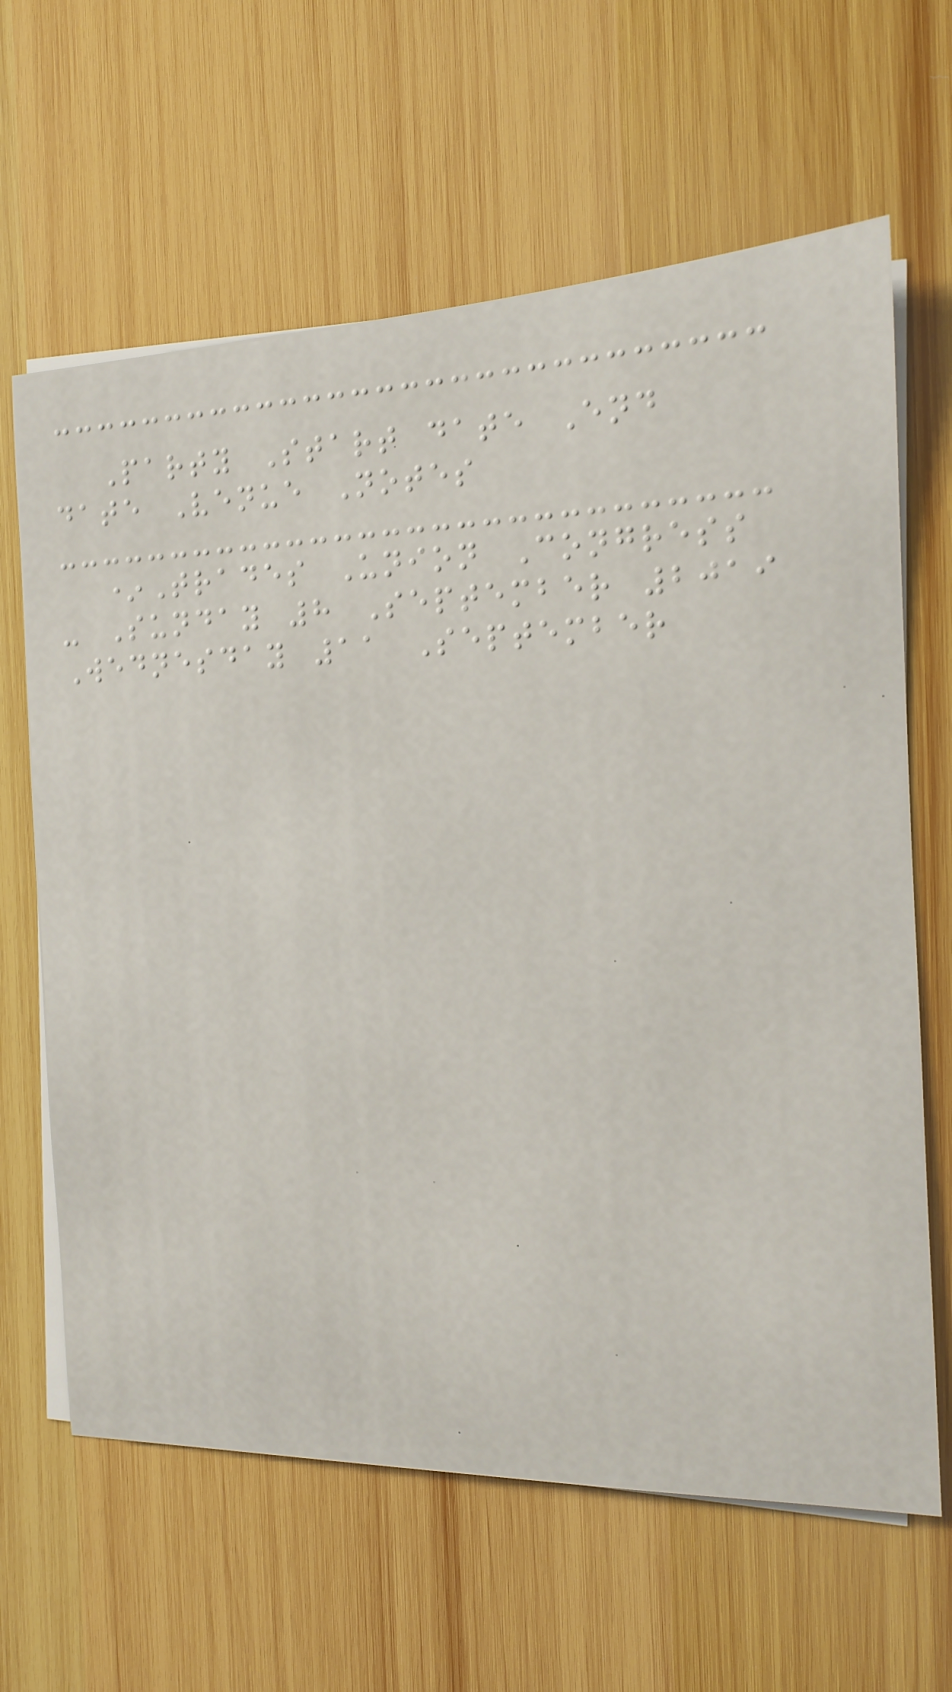Party Start date End
date Venue Notes
*Trades Union Congress
- Sunday 8 September 2019
Wednesday 11 September
